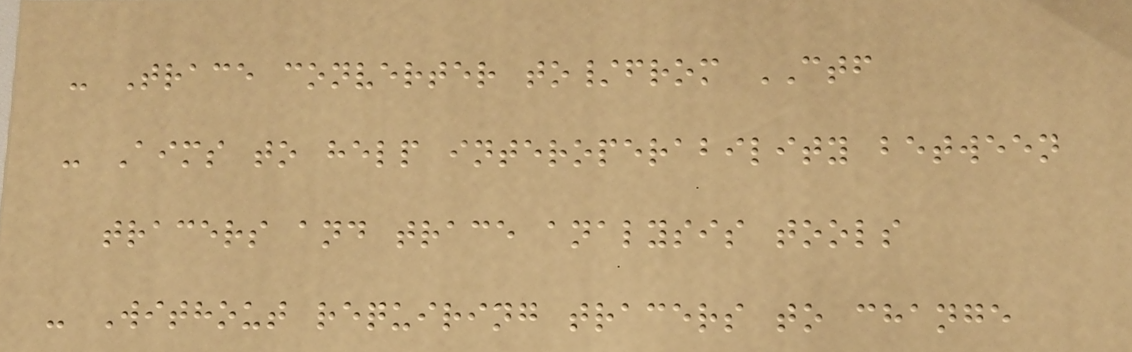- Trace converter to/from CTF
- Aims to help interoperability between
tracers and trace analysis tools
- Without requiring tracers to change
